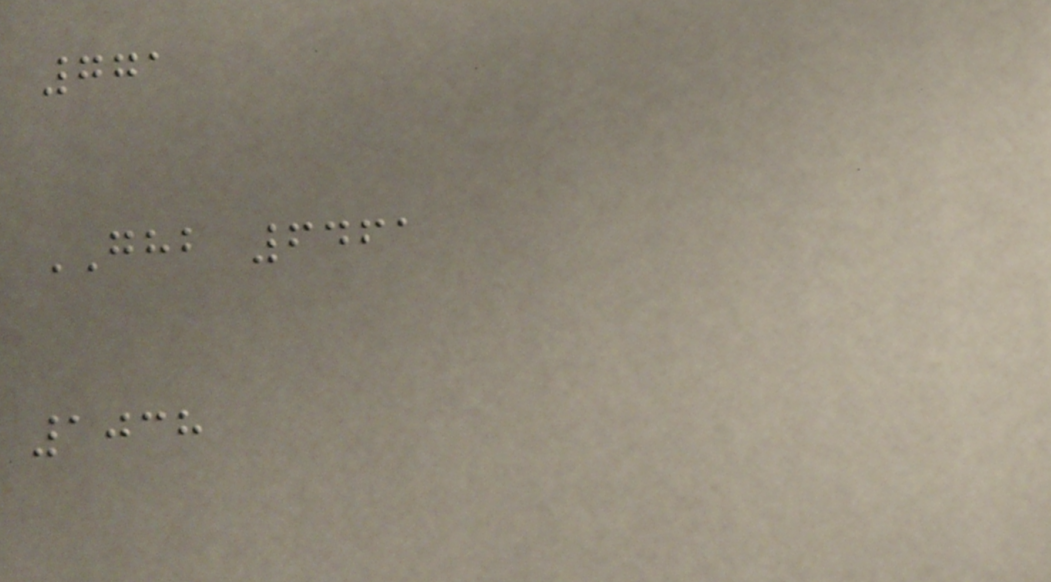771
GHB 6461
1038
